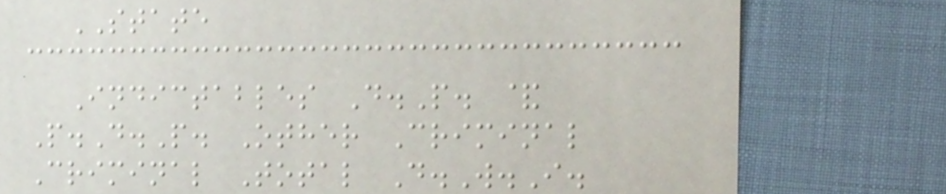STATE
Indictables D.P. &
P.D.P. Other Criminal
Criminal Total D.W.I.
